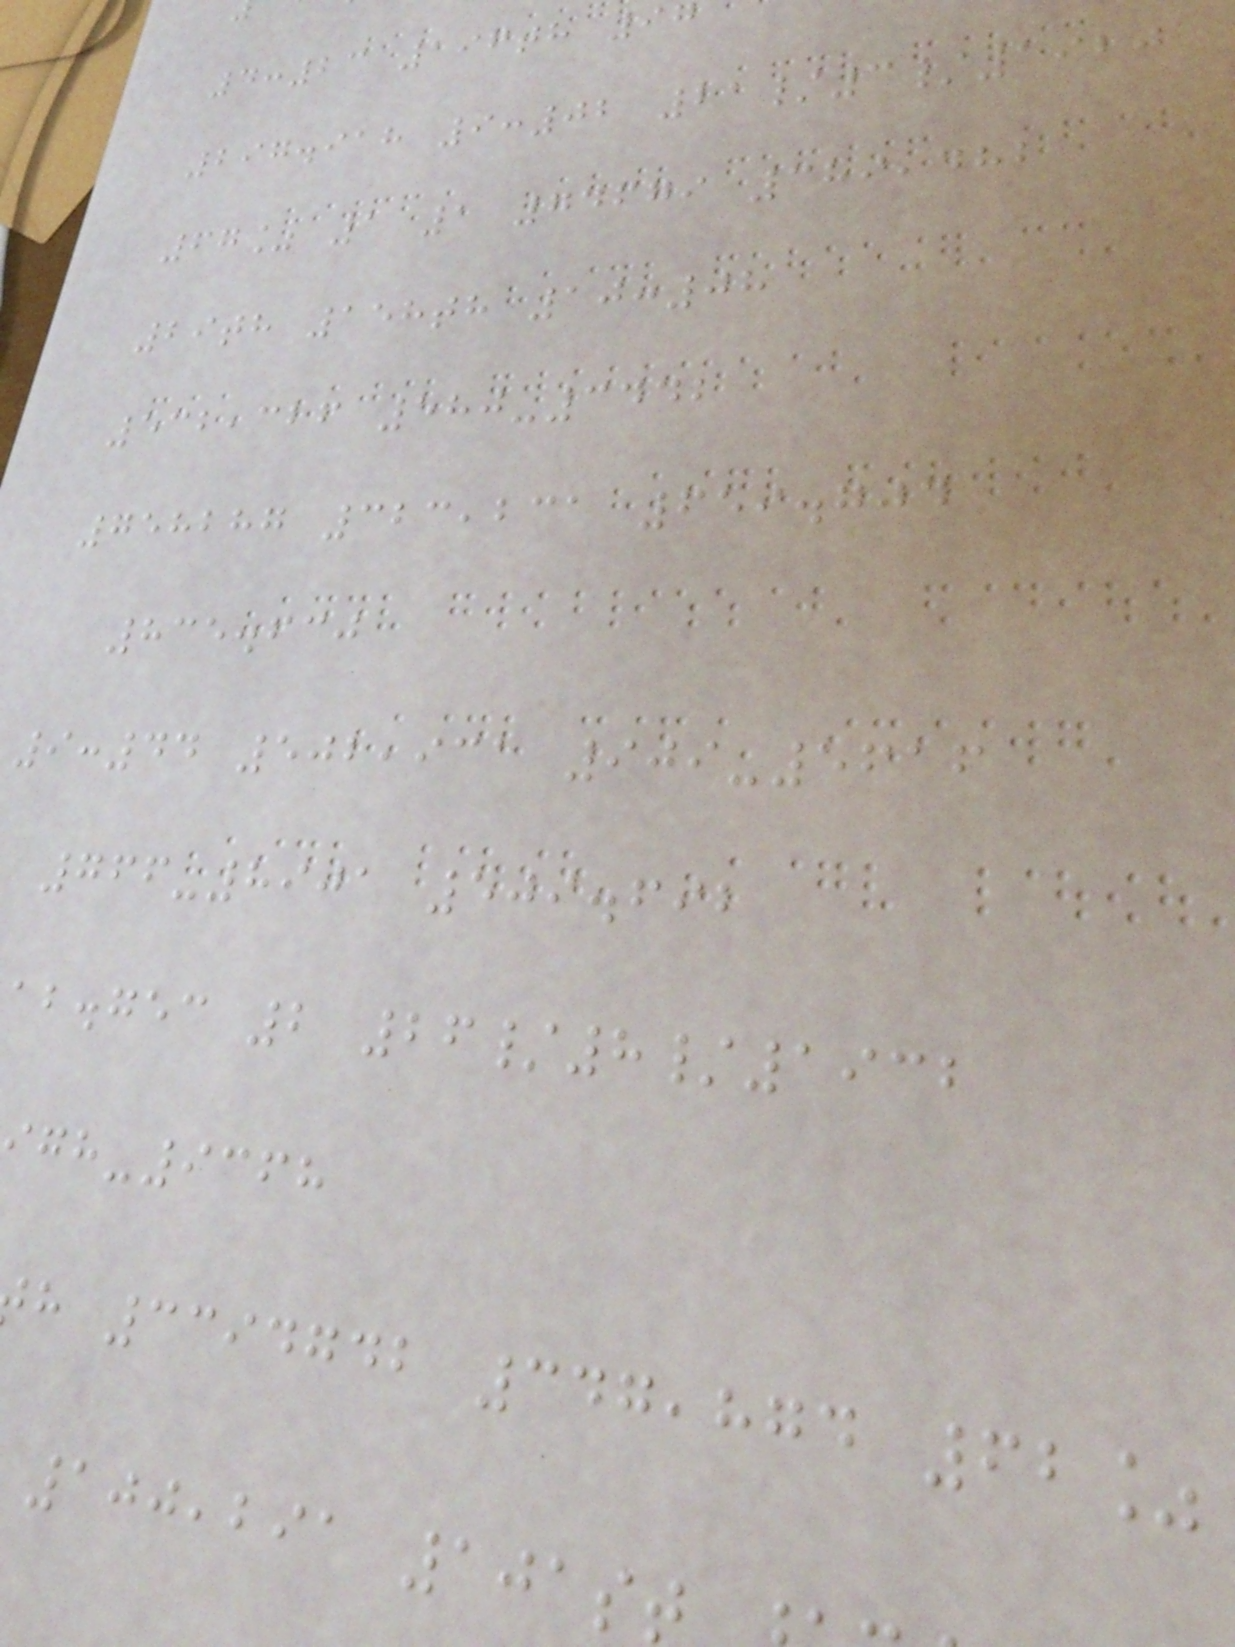4:23 196th 97
297.918 9:02 21/3/1920
67% 1 1 74679 389,482
29th 158th 10:08
532,326 580-3442
758287 323,231 659.704
835.630
9:44 502,931 909-5616
766-8901 509.692
ab.gec 2 26/8/1932
-9368
h 3394742 347,874 62%
100,291 101s
